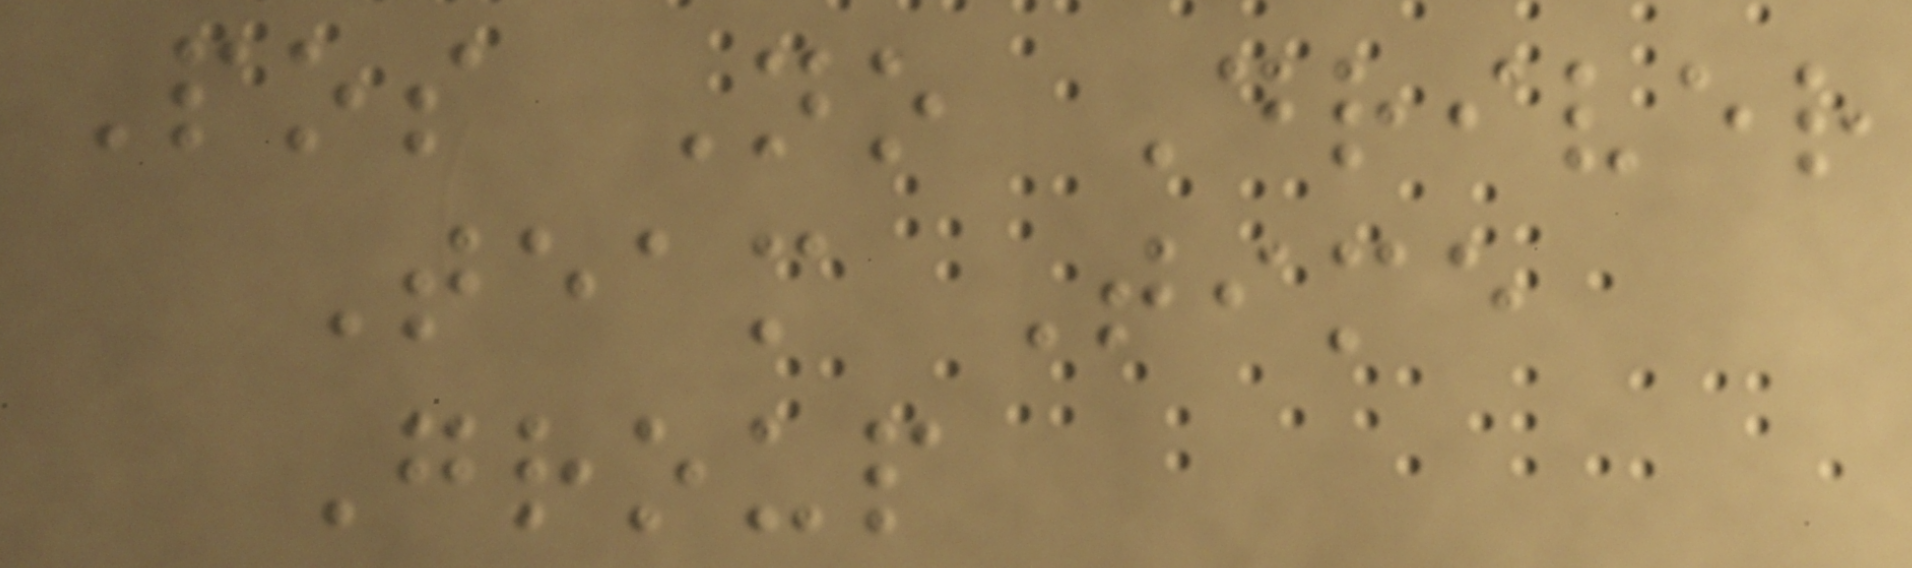Pos No Driver
Team Time
Group
